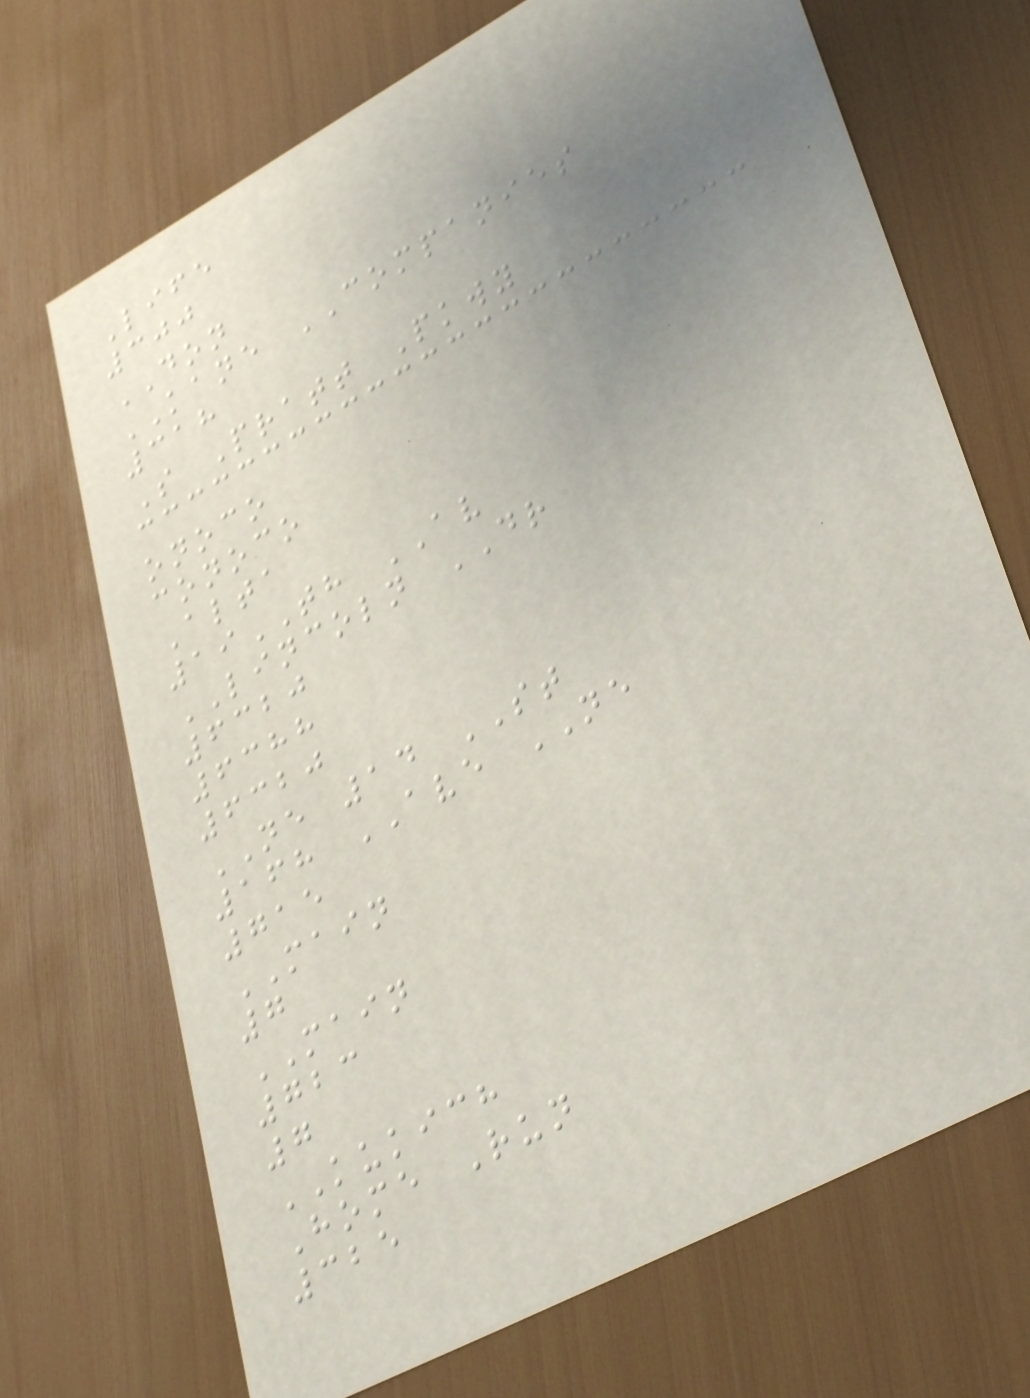Life
300
DON
KANE COMPANIES
318
S Pratt Pkwy
onoco
conoco
Alta
19TH AV
LINCOLN DR
6320
6388
6320
NE 14 ST
168 AVE NE
715
MAIN
7
MAIN
723
7
KUKICH
Home Run
325
